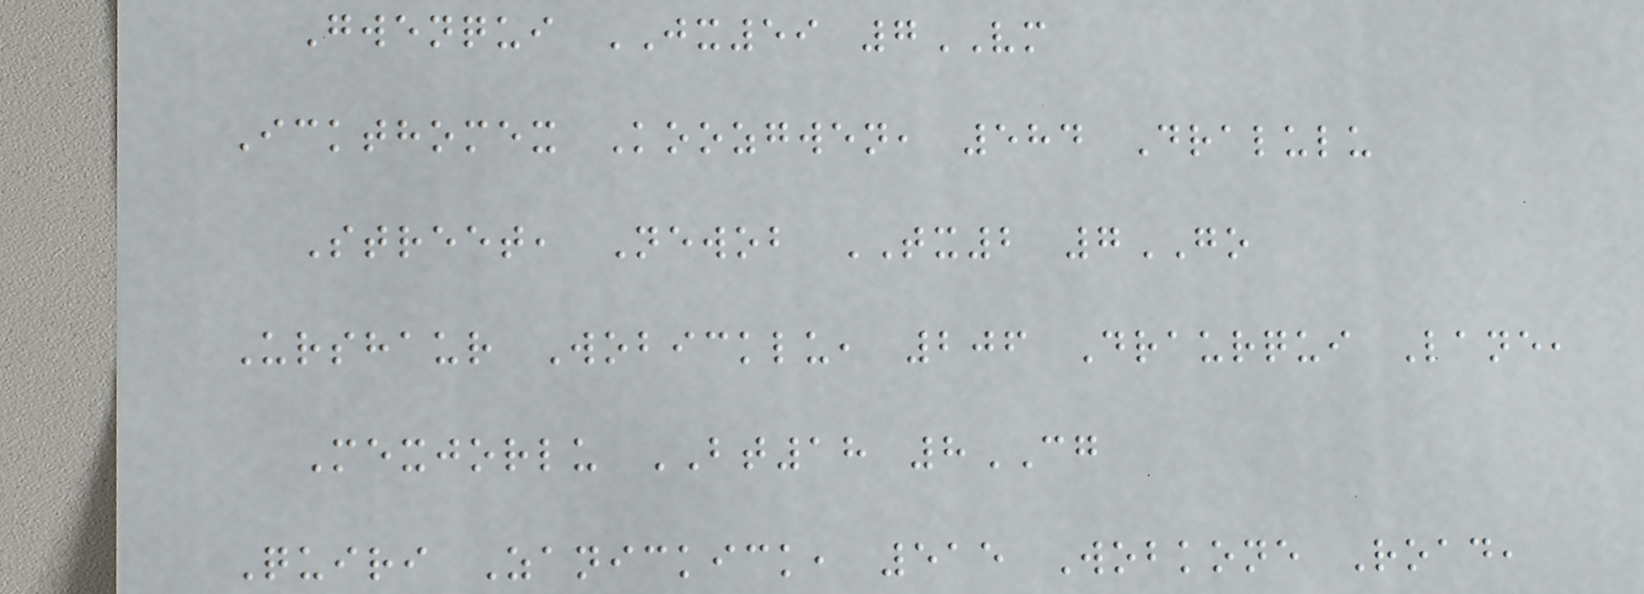Gwenqui JX59 7VM
Ickthomex Koozgwen, 584 Dralulu
Street, Newob TX2 7GO
Urshaur Wobicklu, 206 Draurqui Lane,
Mexjorlu BT18 8CG
Quiri Zanickick, 515 Wobkone Road,
